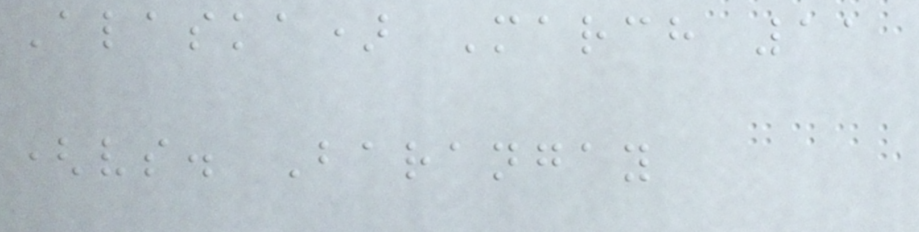Alaska) March 11
(vs. Barangay
